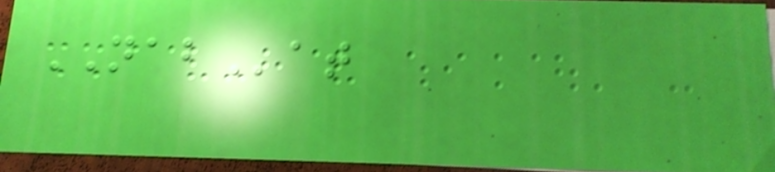NABat
